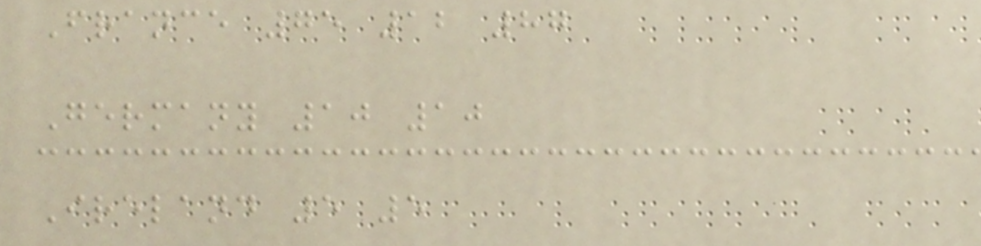France 75 12 87
Germany 10 10
Ireland 5 5
